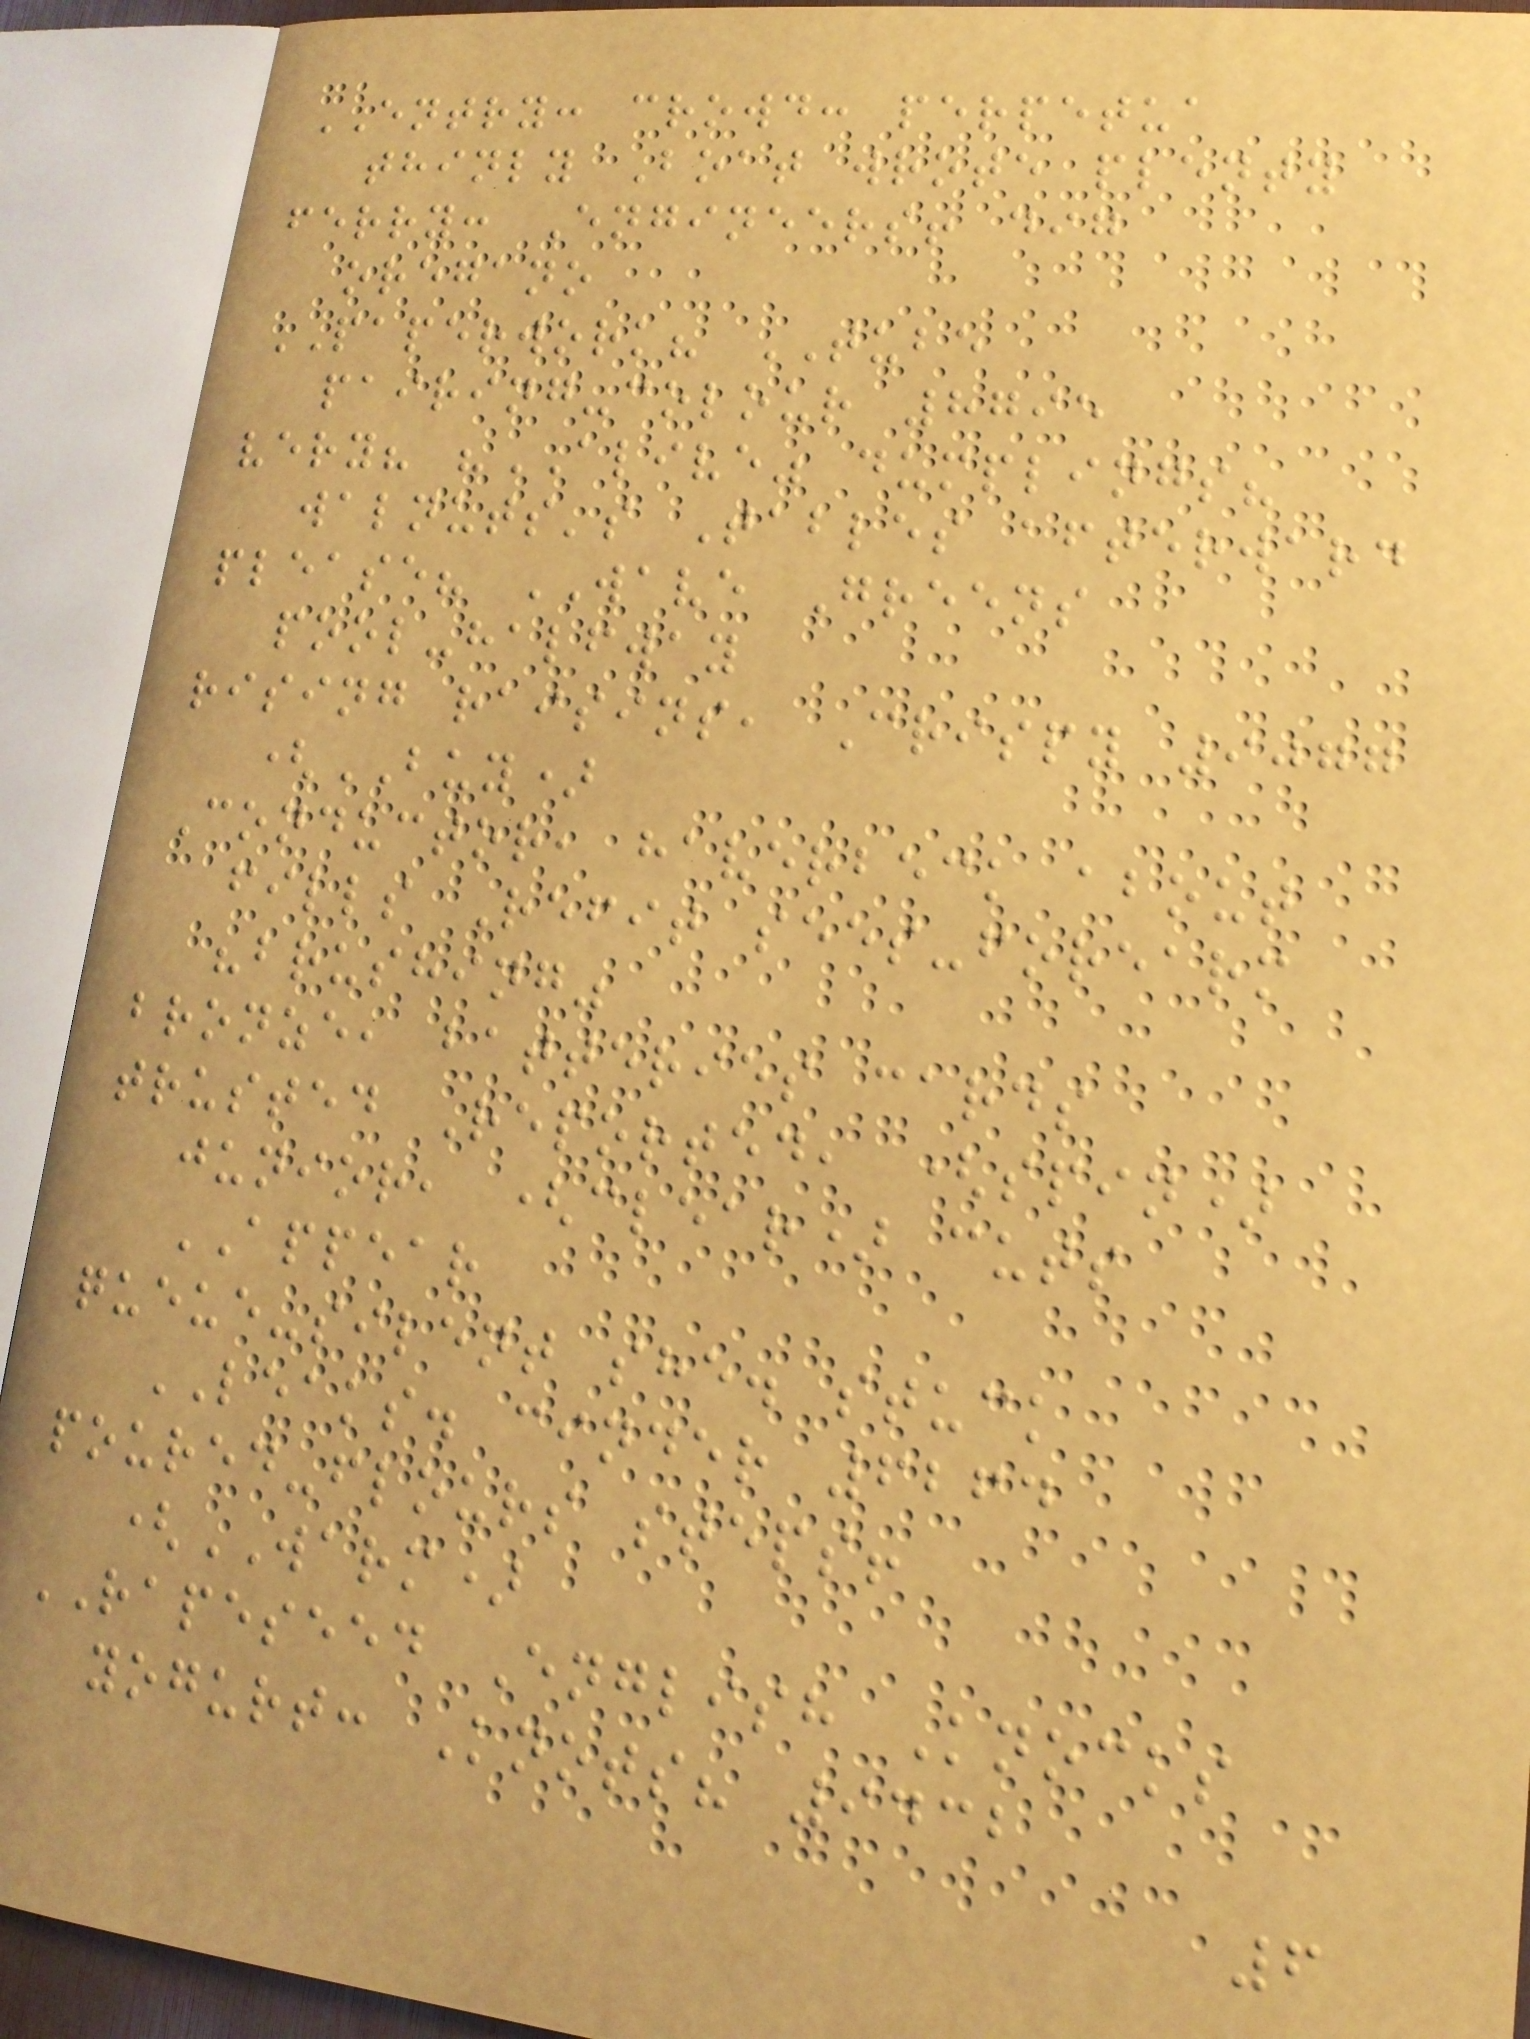ENTRY: crowd: perpetua
thinly Boat wrote plenty
ferry: Engineers! dig
oregano
PAPERWORK? TUBE
pairing-colour 8795
very? "ALIVE" dumplings?
walnuts's Tables afterward
please? WAVE Greens
pool-halfway
rising raisins, Crispy 9077
(BUY)
Conductor, haverbeck about
fills Refit sees-forearm
"brushing"
bronze, batteries cards
trusted Reported, (spin)
junior, (clear) cuts
APPEAR
queue-silent she. stuck
LEAKS. cinder 6264
poured-flours steps!
(WARM)
RAPESEED English Knocks
yogurt: Knots? 9432
6
